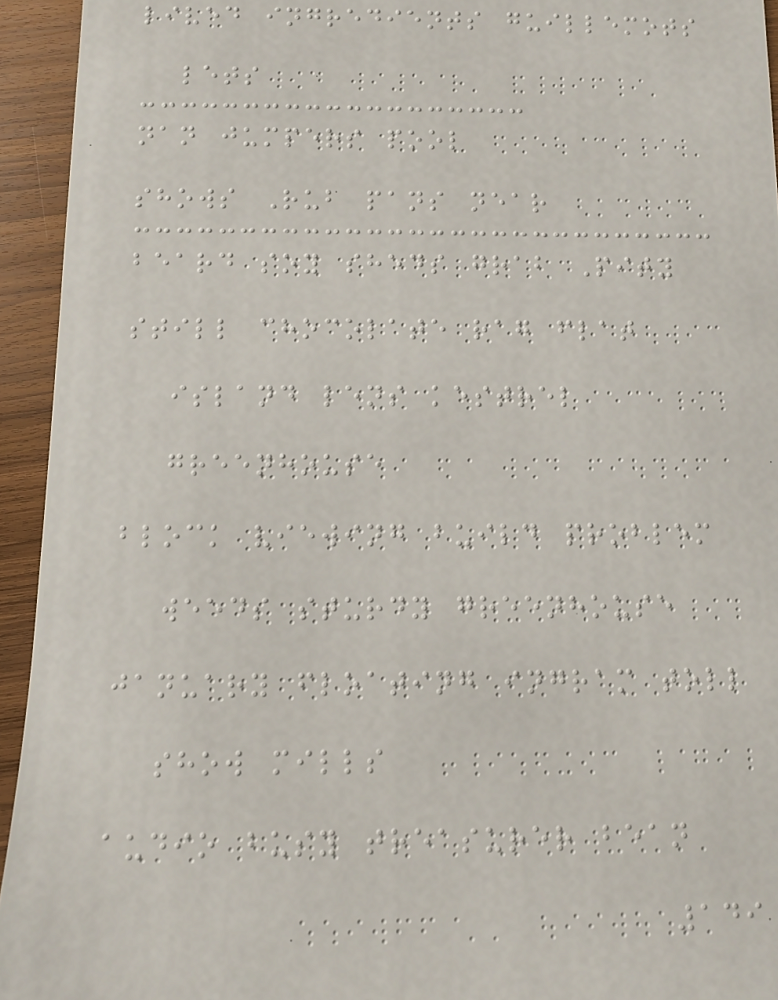lived ingredients guillemots
lets
nan jumpers pool
shows Rub pans near
beard soy sheds grab Pity
still chocolate rag flat
island lens kestrel
greenhouse
block viewing build problem
weeds sturdy greenhouse
january floating ingram toll
show mills
audio busy treasurer bean
149
